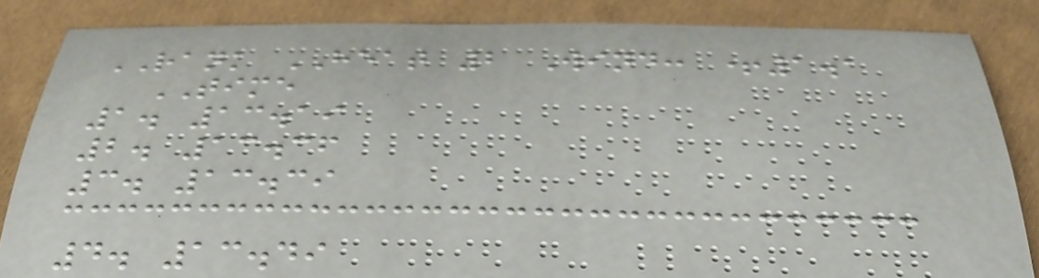RANK HEAT 2 Wind: +1.1
TIME
1. 13.19
2. 13.36
3. 13.39
4. 13.49
